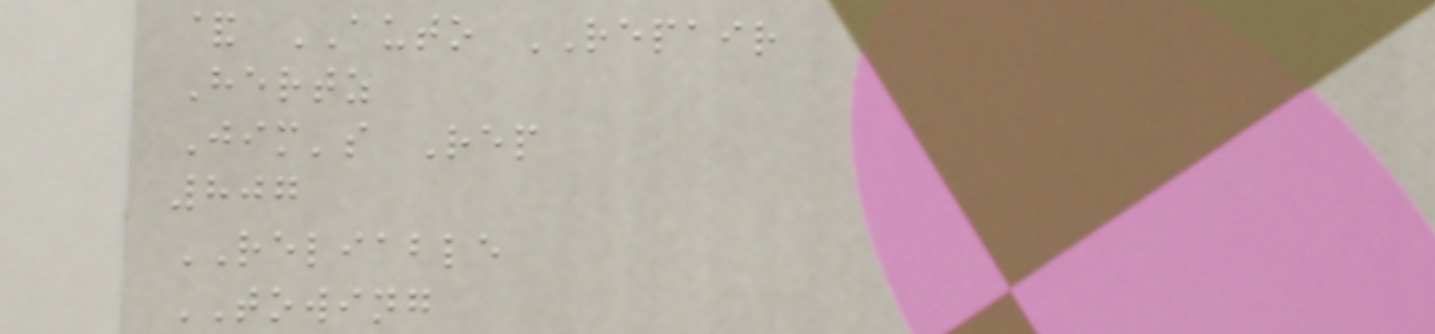& AUTO REPAIR
Hertz
Jim's Rep
807
RELIABLE
TOWING
